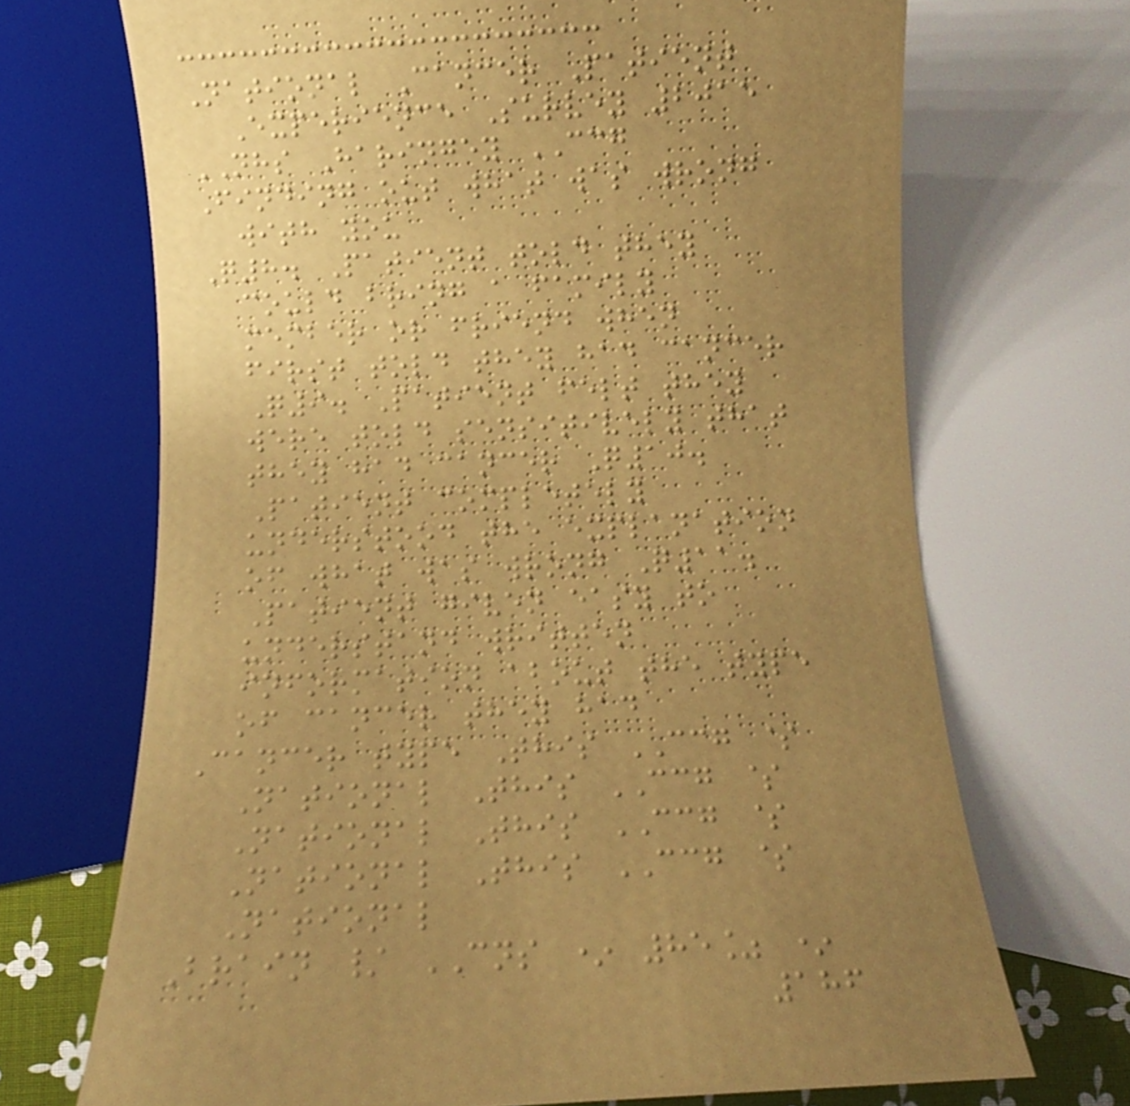National Cancer Patient
Experience Survey 2015
NHS Haringey CCG
Finding out what was wrong
with you
Q8. Patient told they
could bring a family
member or friend when
first told they had cancer
Q9. Patient felt they
were told sensitively that
they had cancer Q10.
Patient completely
understood the explanation
of what was wrong Q11.
Patient given easy to
understand written
information about the type
of cancer they had
Cancer type This CCG $
National This CCG $
National This CCG $
National This CCG $
National
Brain / CNS * 85% *
186
